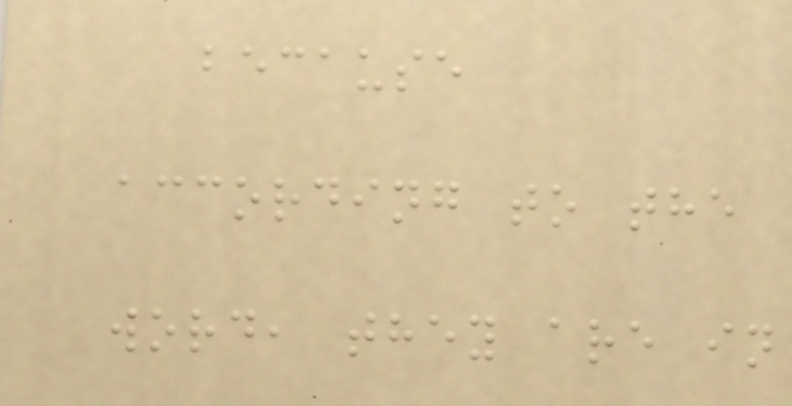because
according to the
word, they are in
